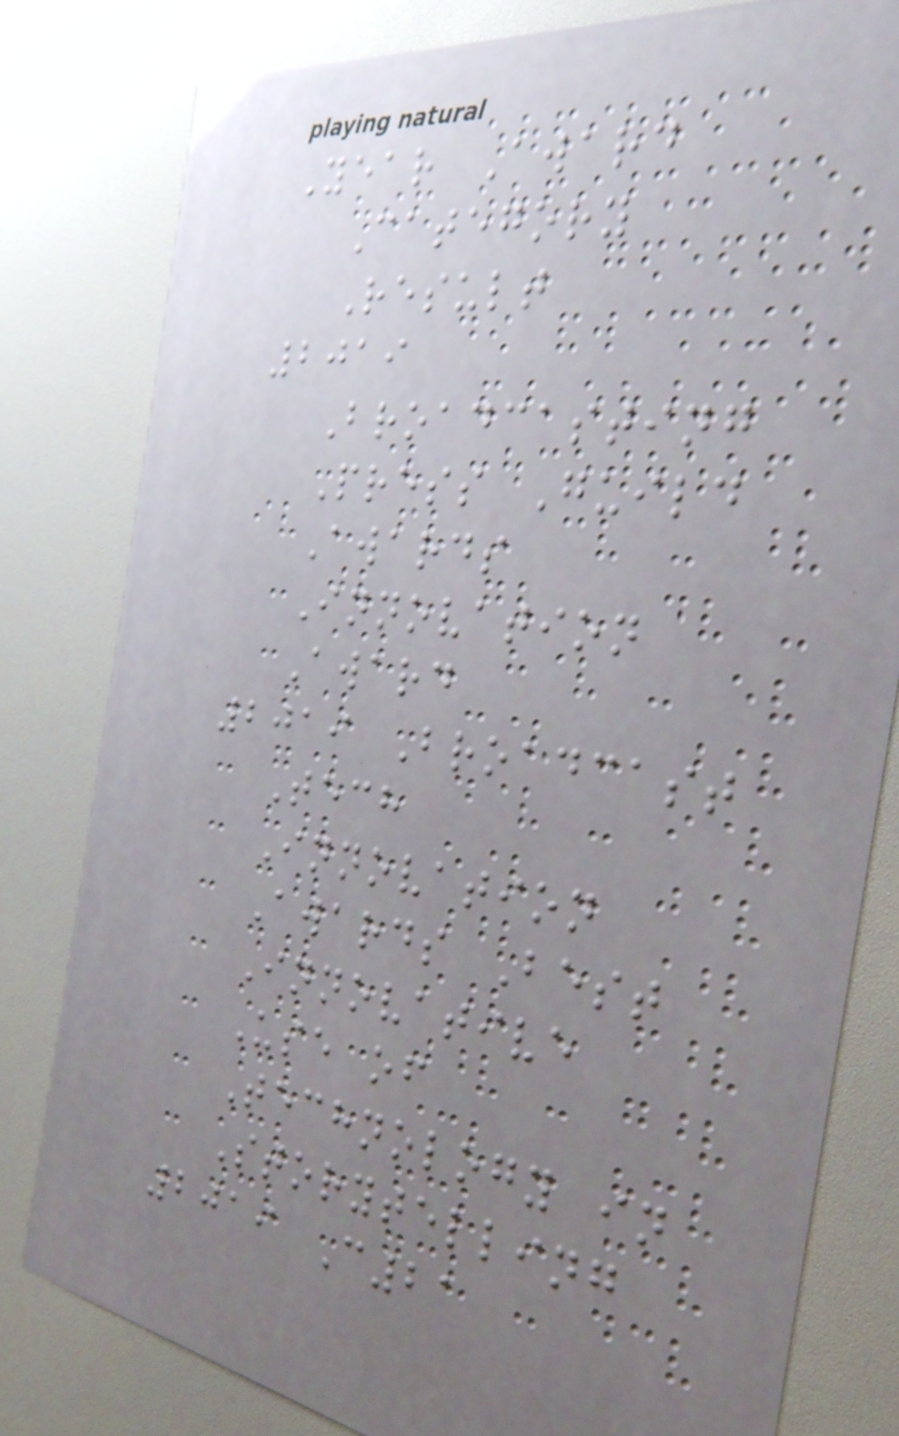Year Award
Category
Result
2019
Broadcasting
Press Guild
Awards
Innovation
Award
2019 Broadcast
Tech
Innovation
Awards Best
Innovative
Use of
Technology in
Storytelling
2019 C21
